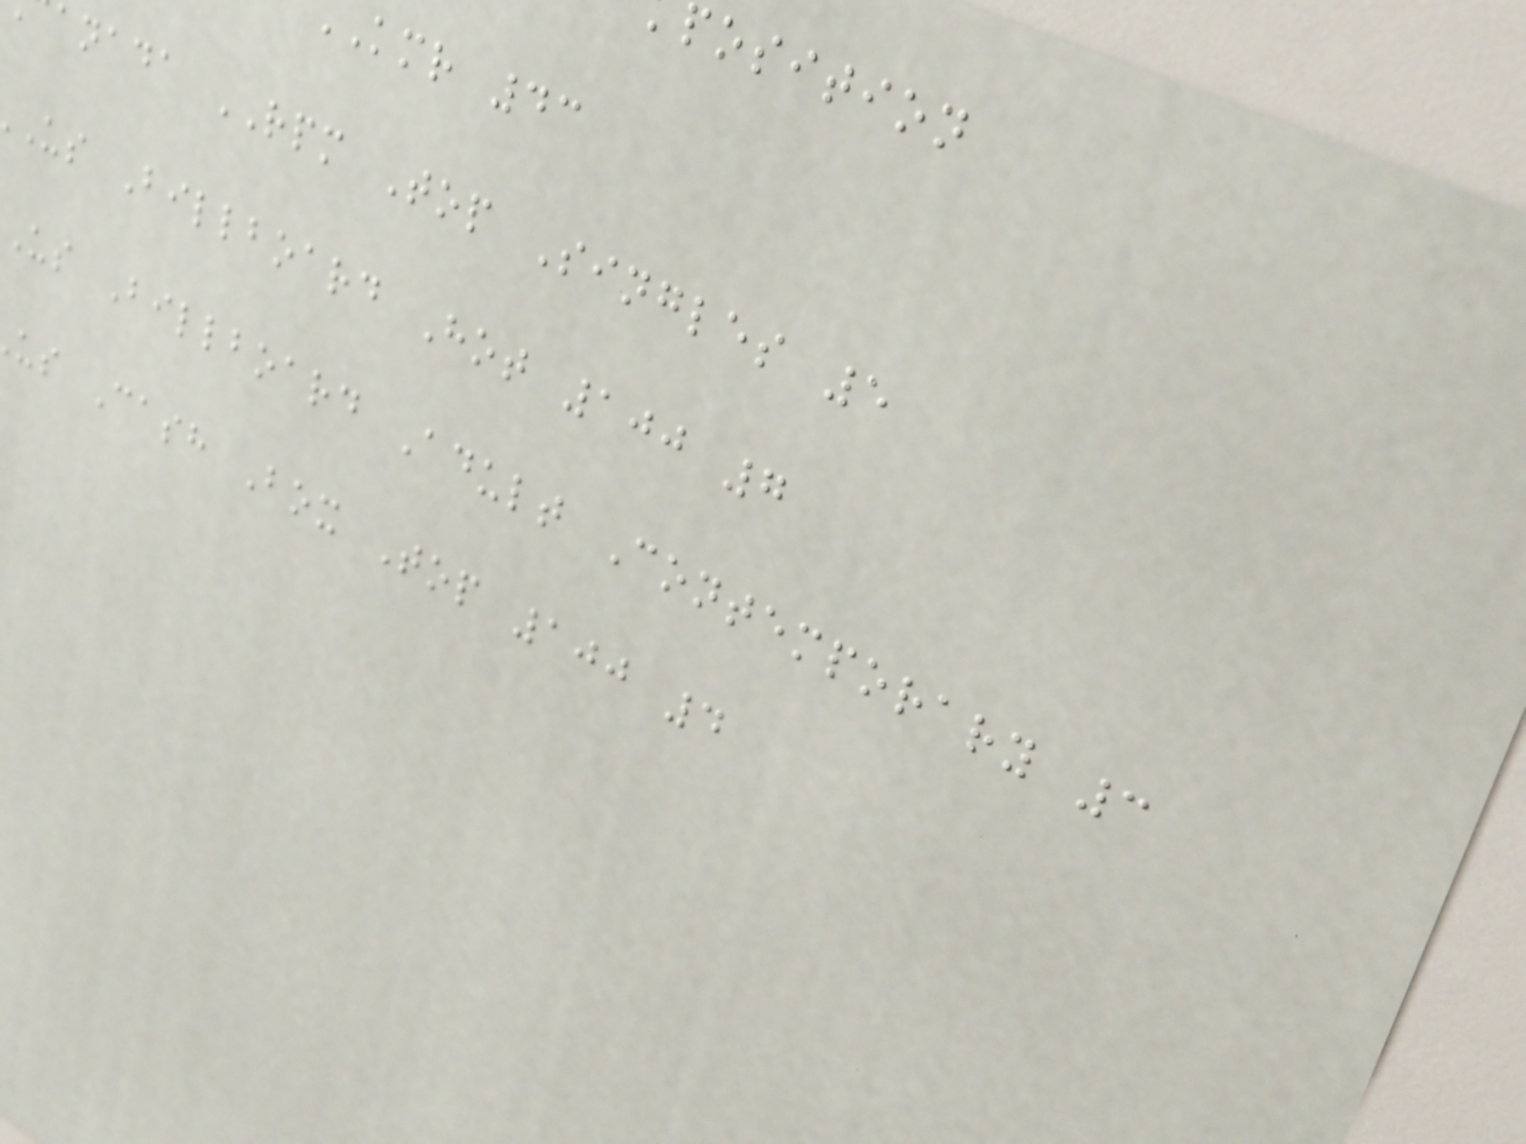position
kmr 43
anada RPM Top Singles 5
us Billboard Hot 100 7
us Billboard Adult Contemporary 3
us Cash Box Top 100 4
